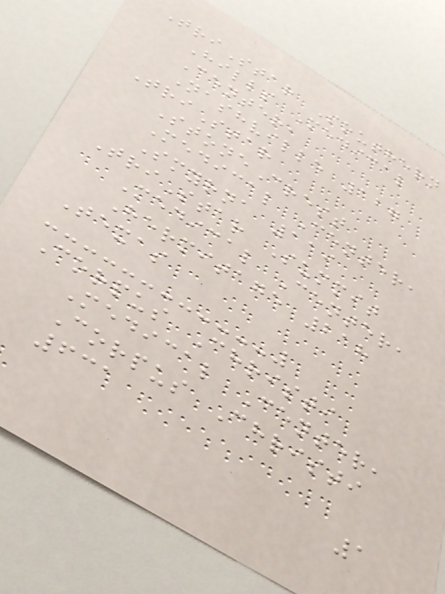TriStar Southern
Hills Medical
Center,
Nashville 127
TriStar
StoneCrest
Medical Center,
Smyrna 119
TriStar Summit
Medical Center,
Hermitage 218
Texas
Corpus Christi
Medical Center,
Corpus Christi
631
1
